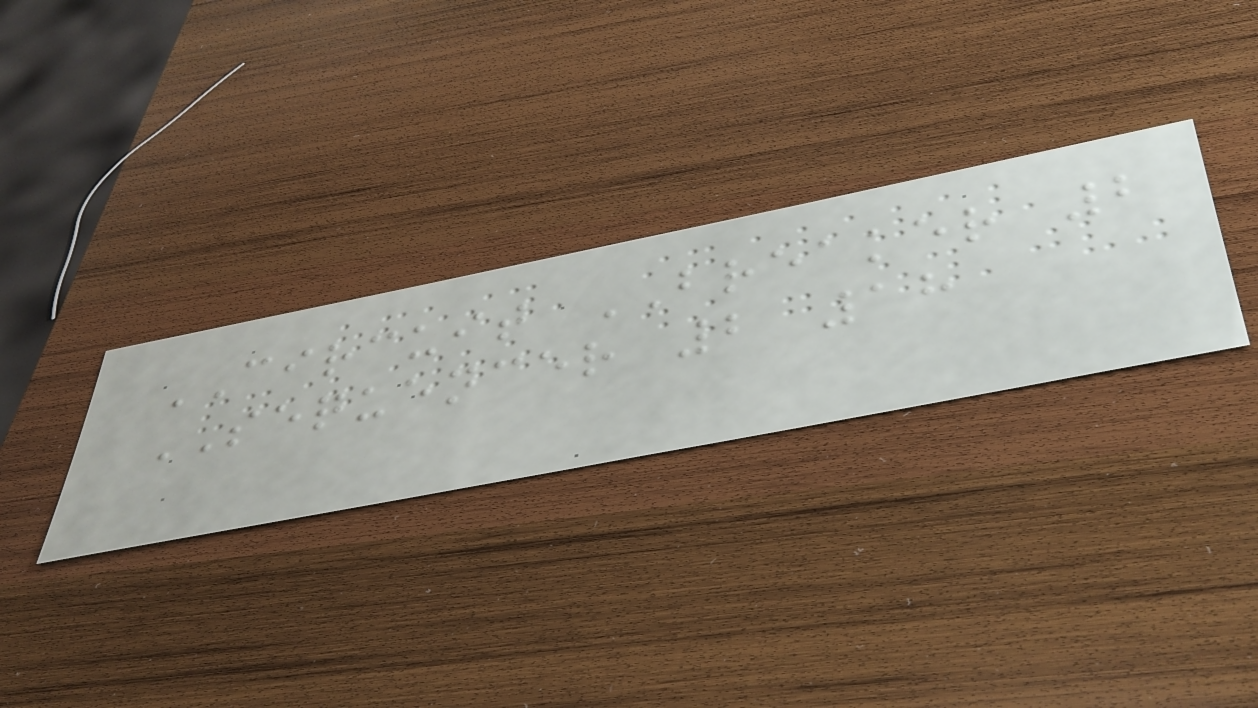CIRCUIT BREAKER 2
SEQUENCER 2 18
